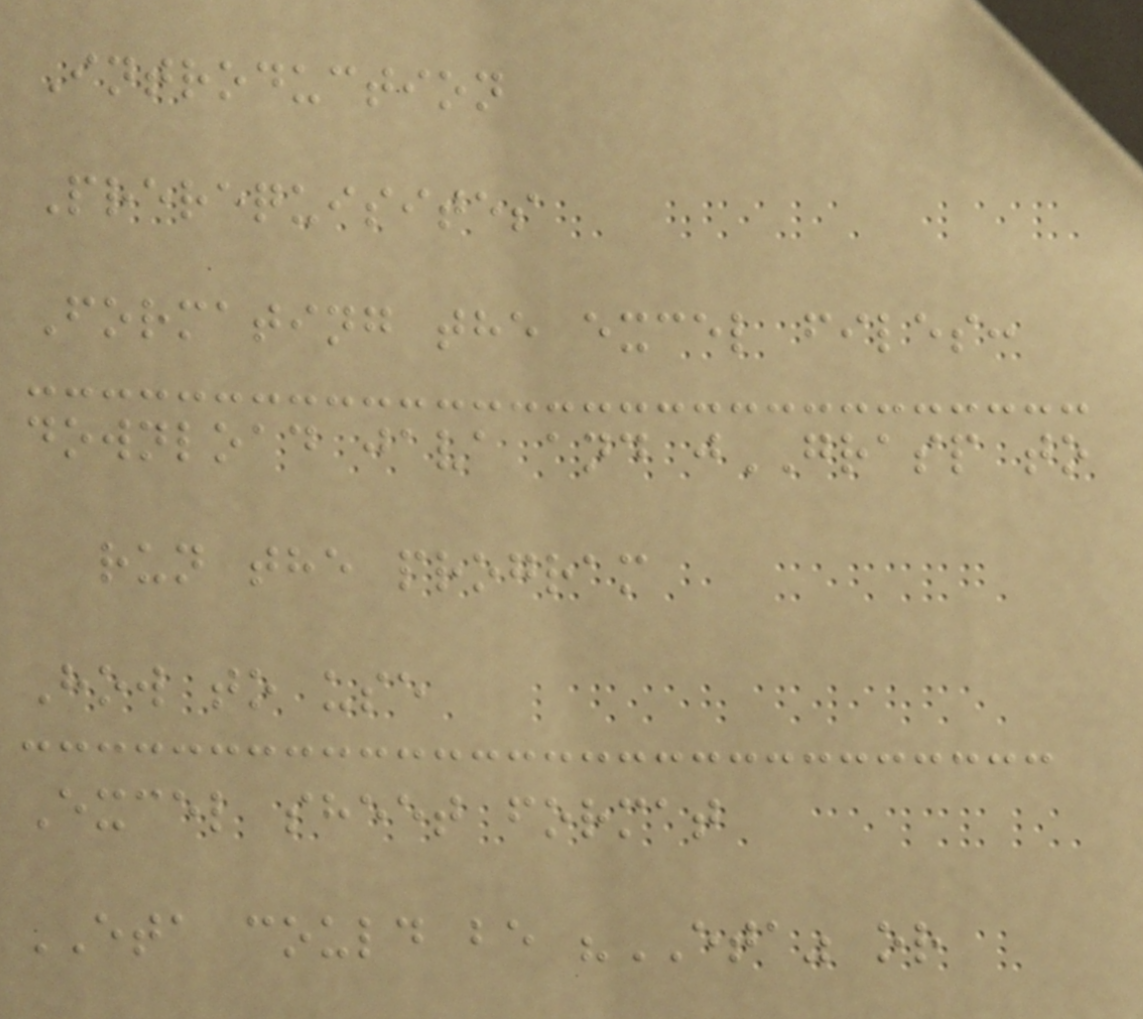Introduction
Prerequisites
Formating the excel files:
download java and jGRASP to
run the program
How to use
Excel sheet format
ETA could be "ETA" or
